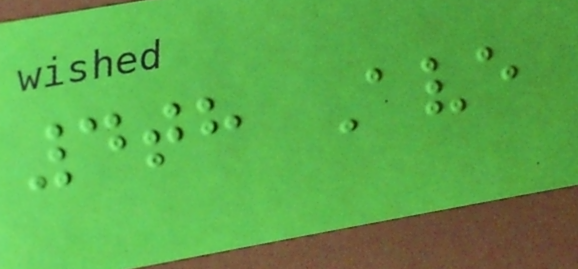4th Ave
